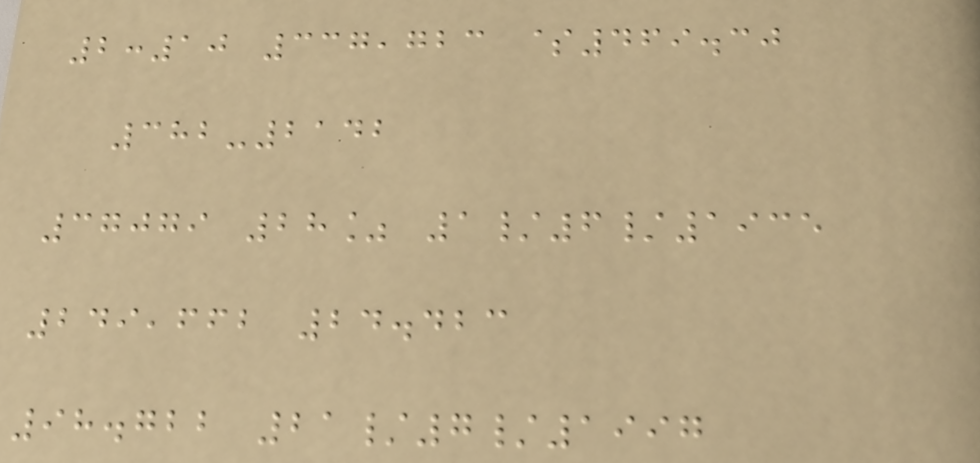2:10 337,723 $469.30
382-2142
37079 28% 1/6/1935
249,662 24.423
98.722 21/7/1997
